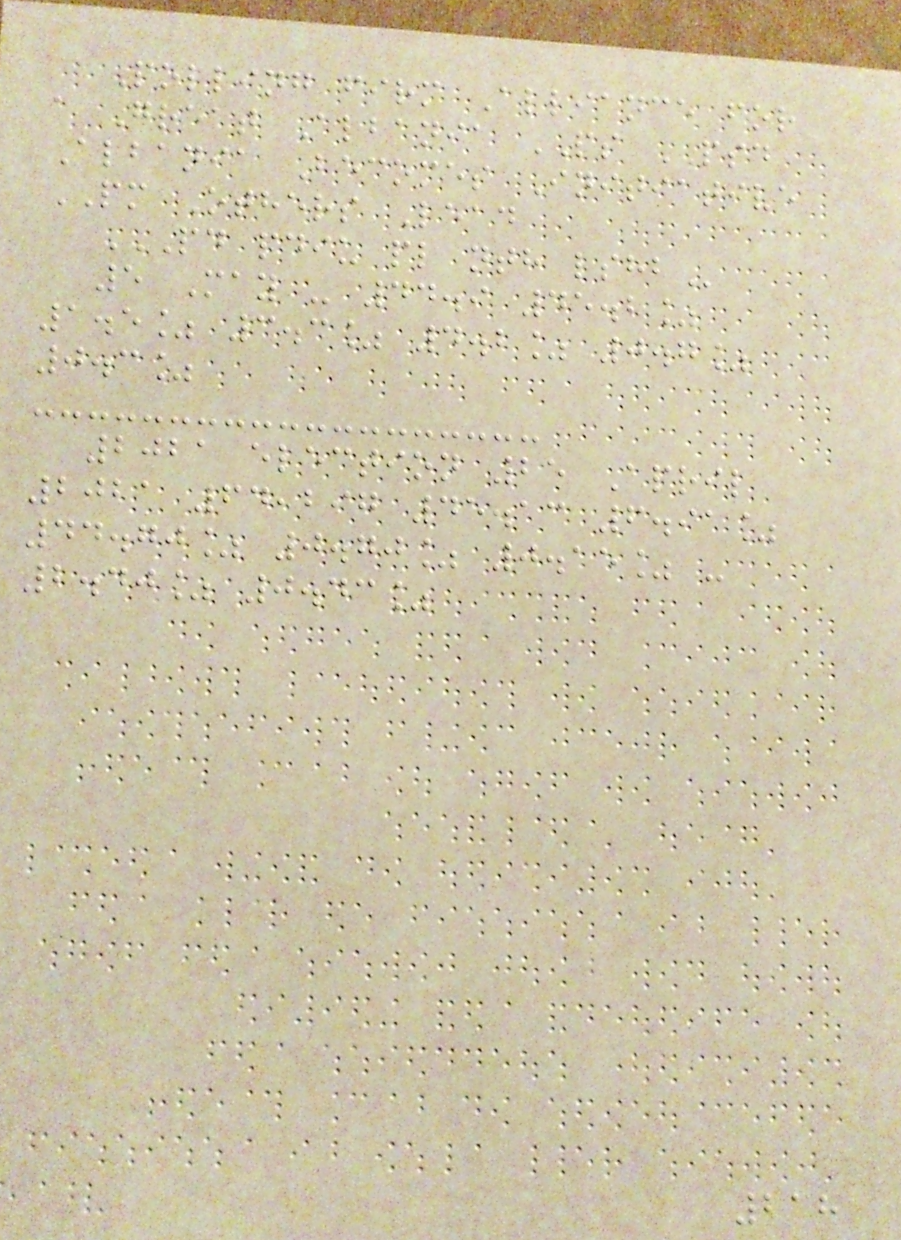Polling firm Alliance for
a Great Albania PS PSD
Albania Becomes Initiative
PM Others Lead
PD PDIU PL NTH LSHB
5 May - 44.9 45.2%
1.5% 3.3% 4.2% 0.7%
0.3%
2021 election 25 April
2021 64,297 45.13 6.91%
44.70% 0.70% 0.15% -
2.40% 0.43%
218
